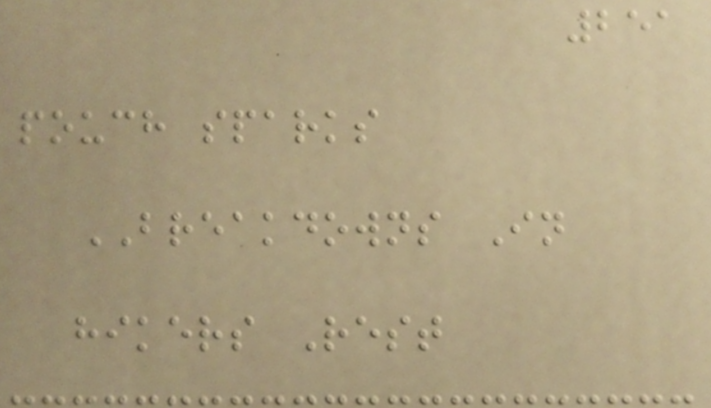251
pouch sparks
BREAKDOWNS In
hikers Rest
